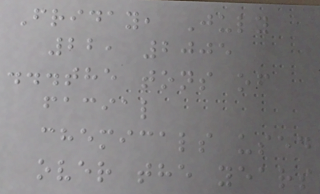Friday, July
22, 2005
...the tons of
facial
chemicals used
over the years
